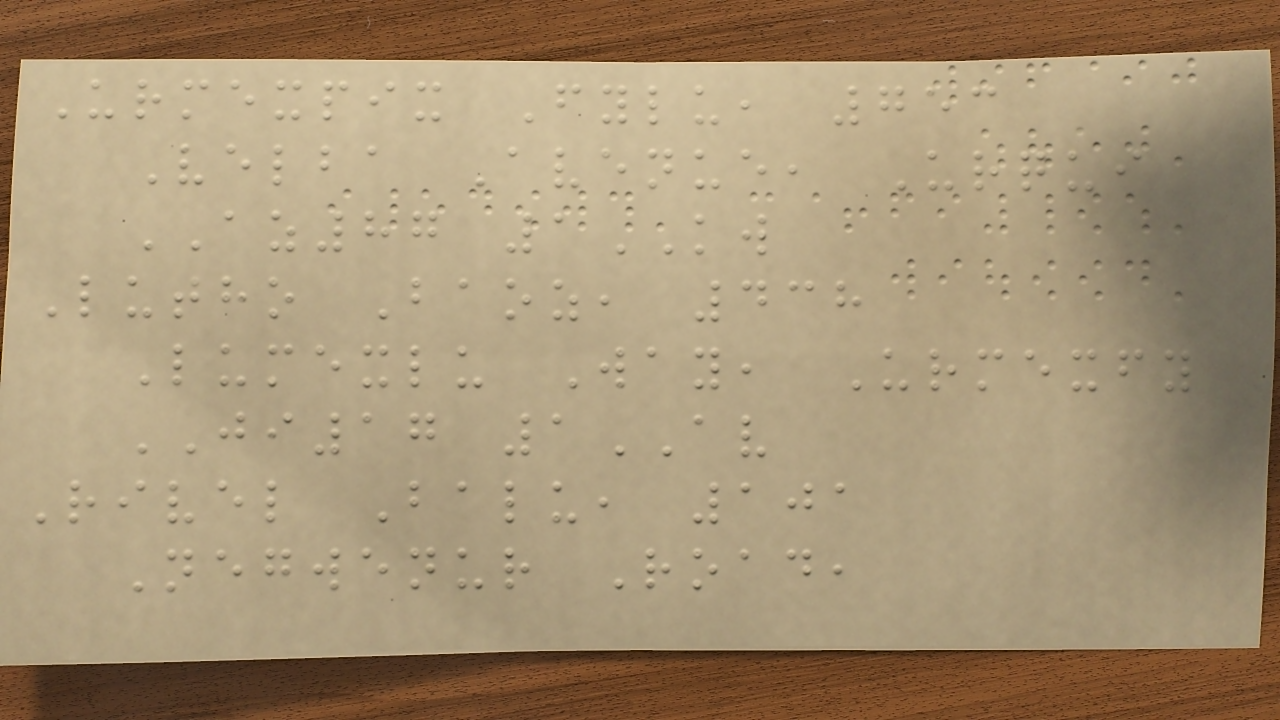Urmexpix Fylu, 753
Velba Avenue, Urqui
AZ87 1KW
Lutho Baoz, 438
Lumexlu Way, Urmexfy
JI17 1AV
Rivel Balu, 101
Negwenur Road,
